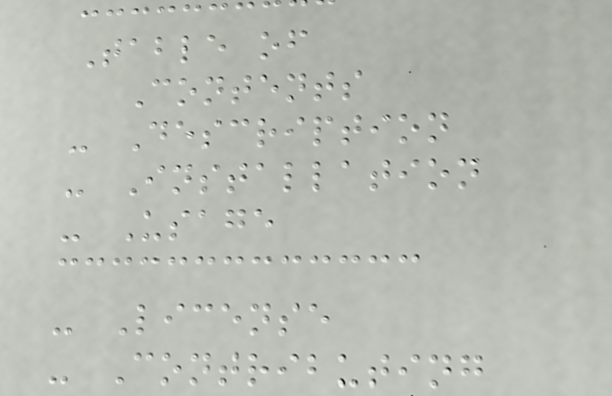Table of
Contents
- Description
- Installation
- Usage
- License
- Contributing
